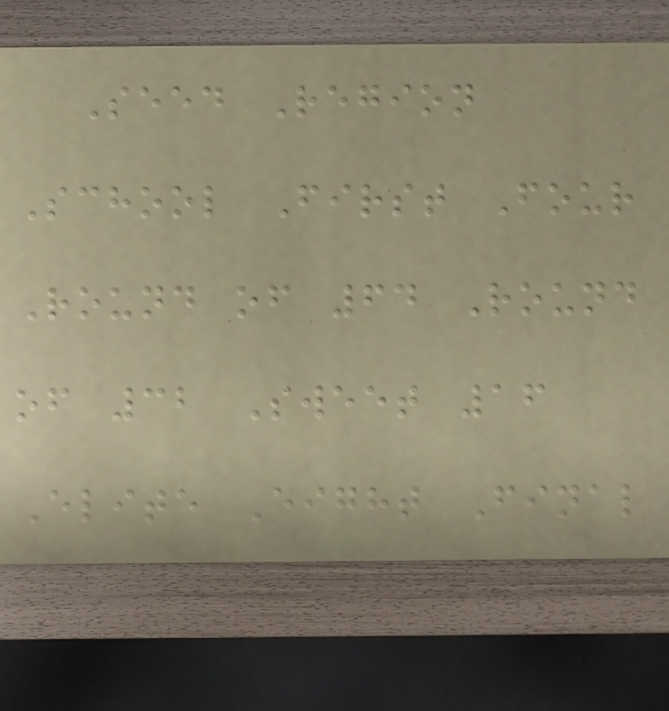Seed Region
School First Four
Round of 64 Round
of 32 Sweet 16
Elite Eight Final
